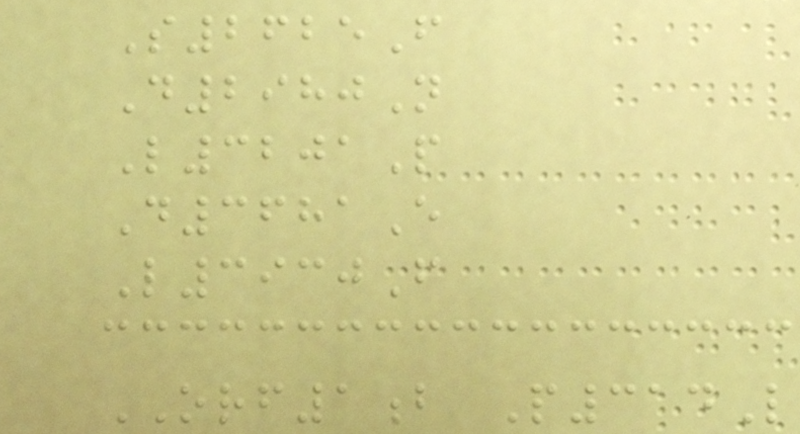S2625F
D2980N
L3201P
D3681E
L3930F
ORF1b P314L
